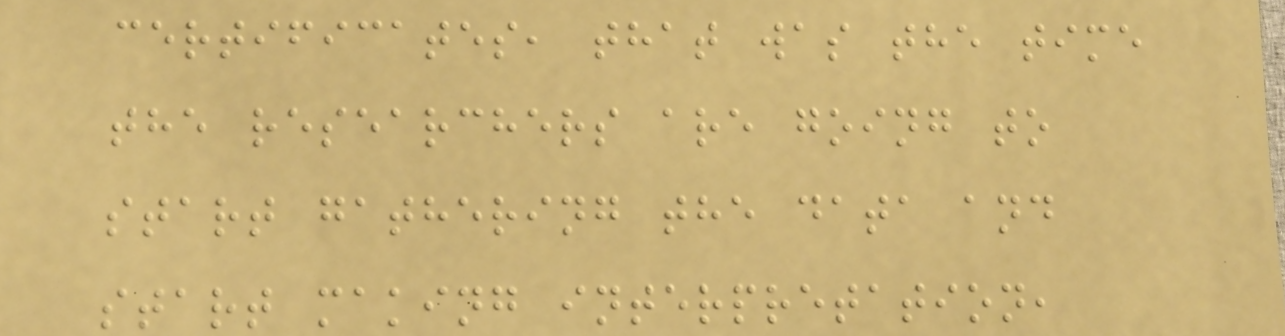certificates, that was the time
the researchers are going to
start gathering the data and
start making interpretation,
